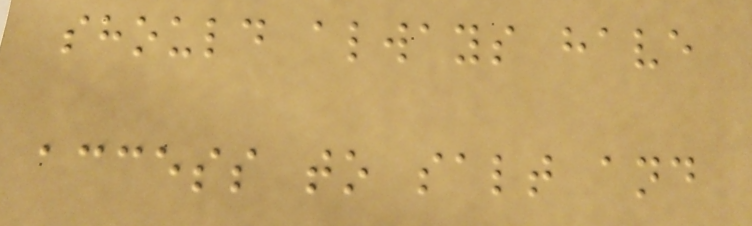should always have
access to salt and
